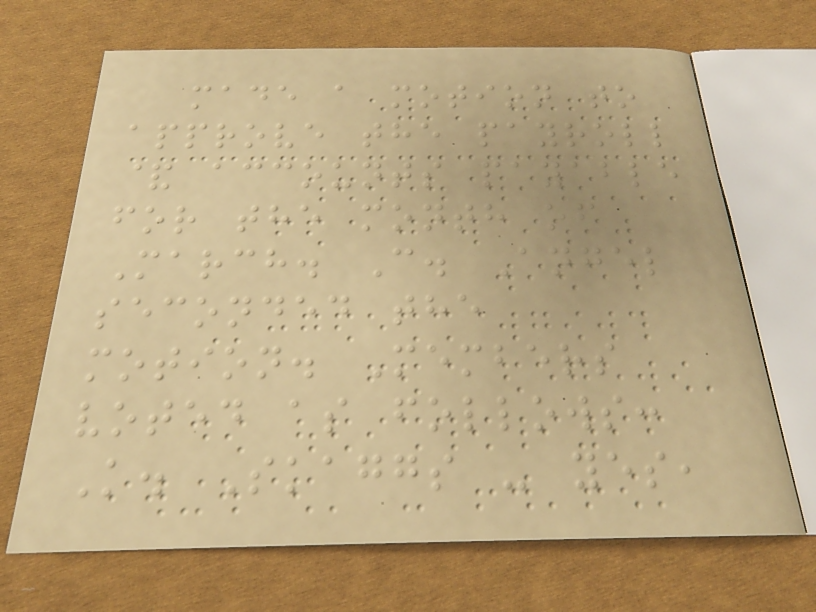made a motion to
approve the payroll
& accounts payable
for the month of
March. C. Angel
seconded the
motion. Members
voted as follows:
K. Skaggs - yes,
